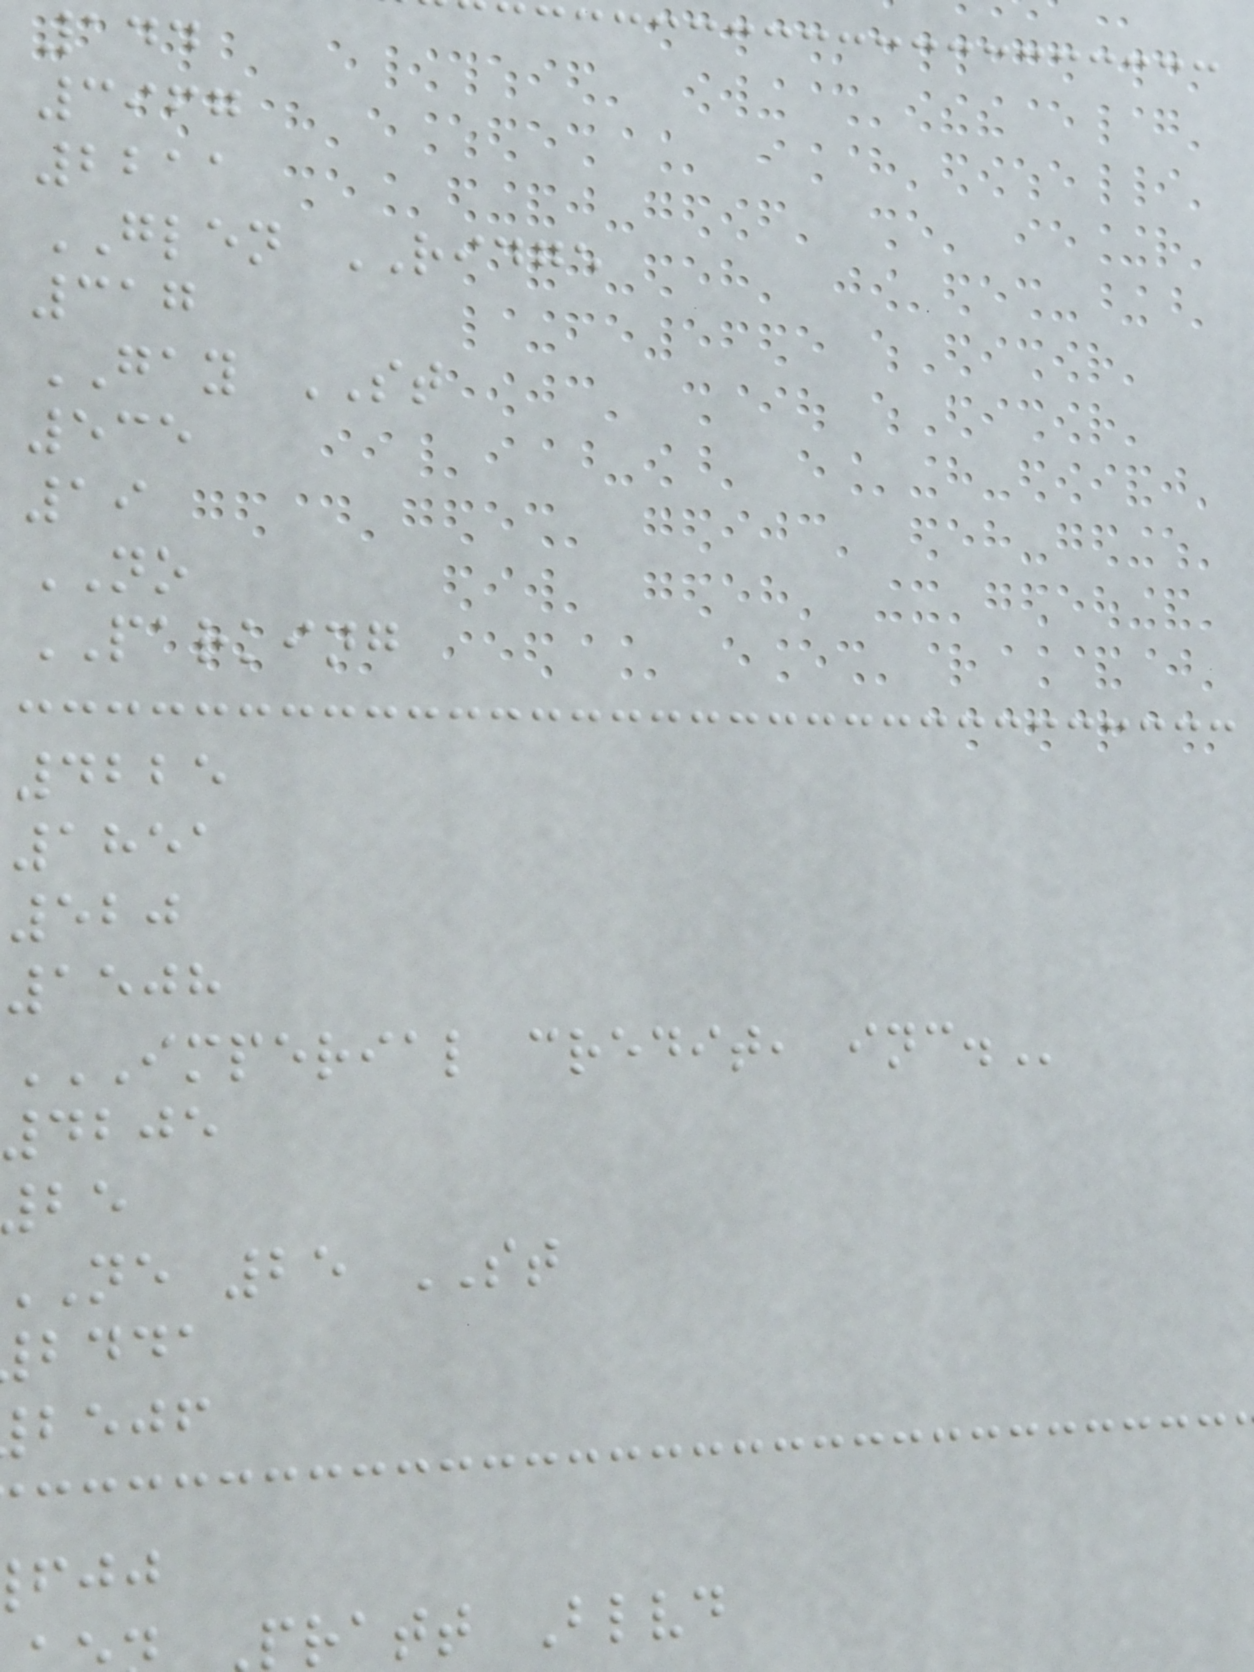144
3967
2211
GLEN RIDGE
317
GAY ST
535
19
NO
PARKING
4225
1851
520
1508
IMPERIAL CREDIT, INC.
4205
ne 25 ST
bdda
bejf
pratt Blvd
